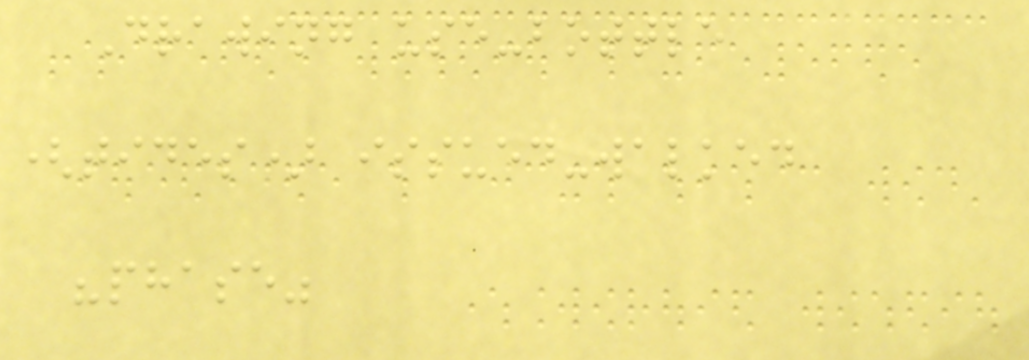Drawing use-bottle
(tides) issued-walked
"phase"
